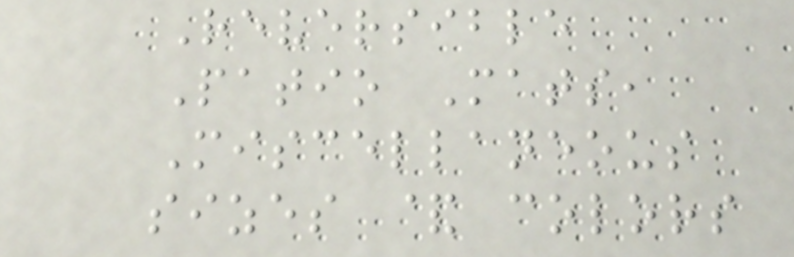Reversible
Patio Mats,
Miscellaneous
sizes & colors
